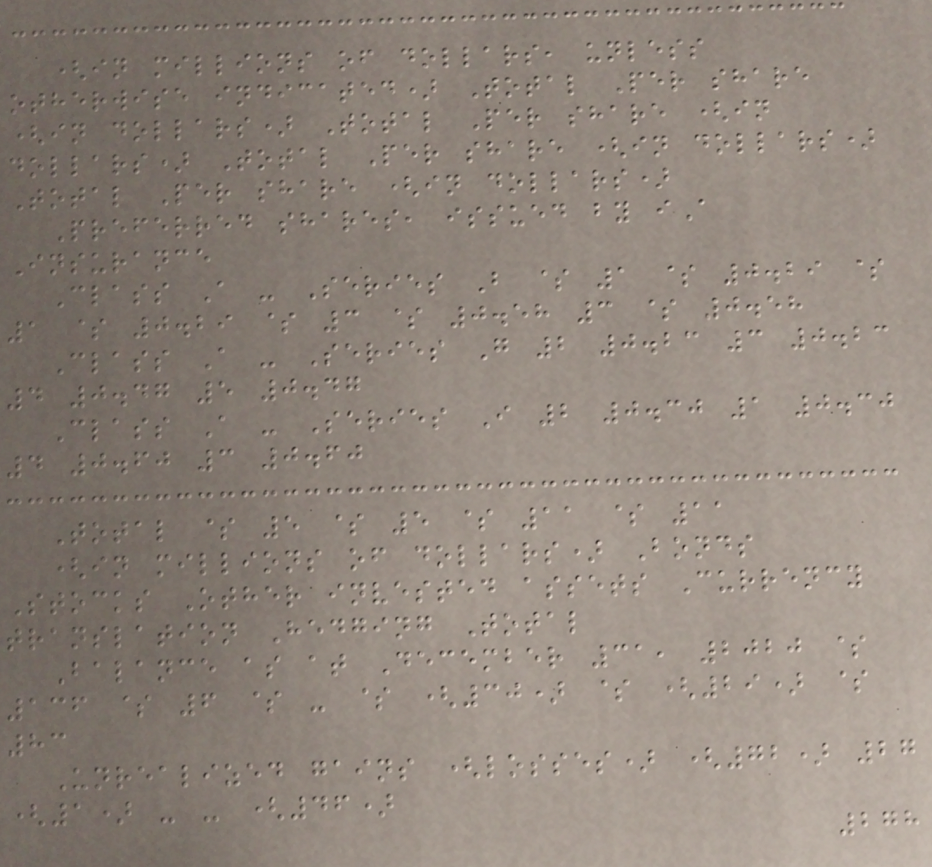(in millions of dollars, unless
otherwise indicated) Total Per share
(in dollars) Total Per share (in
dollars) Total Per share (in dollars)
Total Per share (in dollars)
Preferred shares, issued by iA
Insurance
Class A - Series B $ 1 $ 0.29 $
1 $ 0.29 $ 3 $ 0.58 3 $ 0.58
Class A - Series G 2 0.23 3 0.23
4 0.47 5 0.47
Class A - Series I 2 0.30 1 0.30
4 0.60 3 0.60
Total $ 5 $ 5 $ 11 $ 11
(in millions of dollars) Bonds
Stocks Other invested assets Currency
translation Hedging Total
Balance as at December 31, 2020 $
136 $ 6 $ - $ (30) $ (29) $
83
Unrealized gains (losses) (72) 27
(1) - - (46)
278
